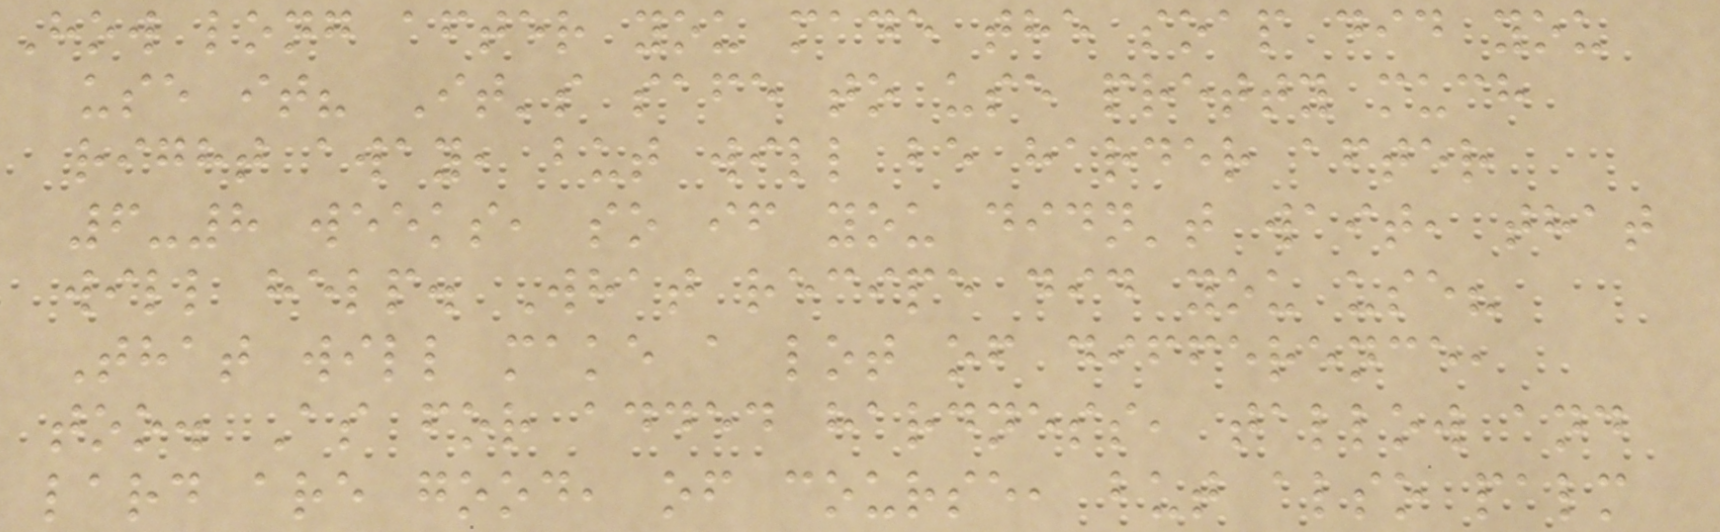How long after you made the soap did you
use it? It's safe to use pretty much
right away, but will be harder after
6-8 weeks, so if you didn't wait, that
will help. What recipe did you use?
That will make a lot of difference,
too. As for added hardness, tallow and
lard are good, of course, but also palm
